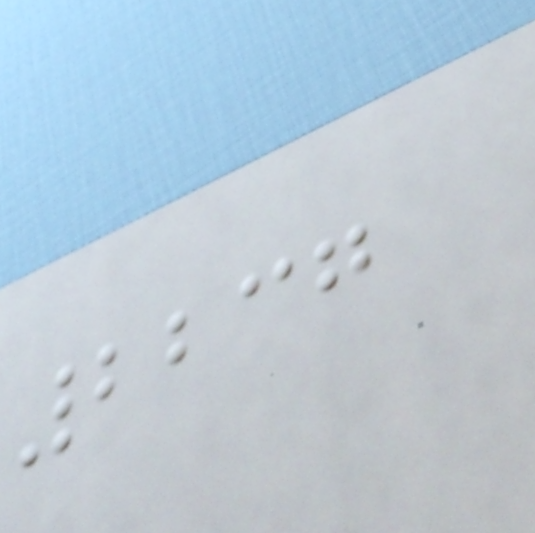2237
